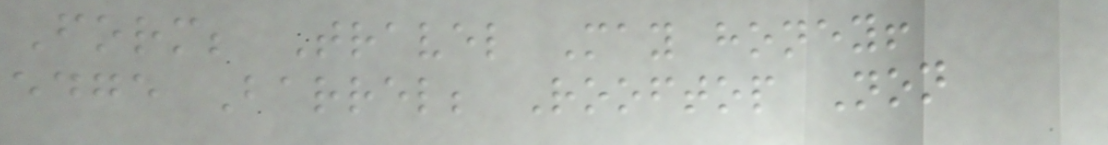Form; Travel May honey!
edge Barrel; Rooftop Non
